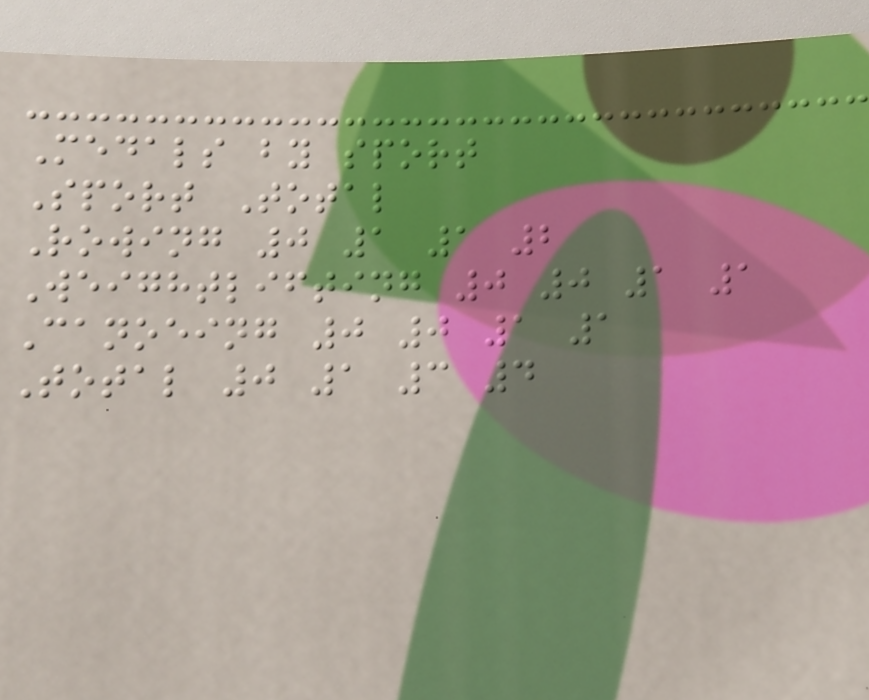Medals by sport
Sport Total
Rowing 0 1 1 2
Weightlifting 0 0 1 1
Canoeing 0 0 1 1
Total 0 1 3 4
